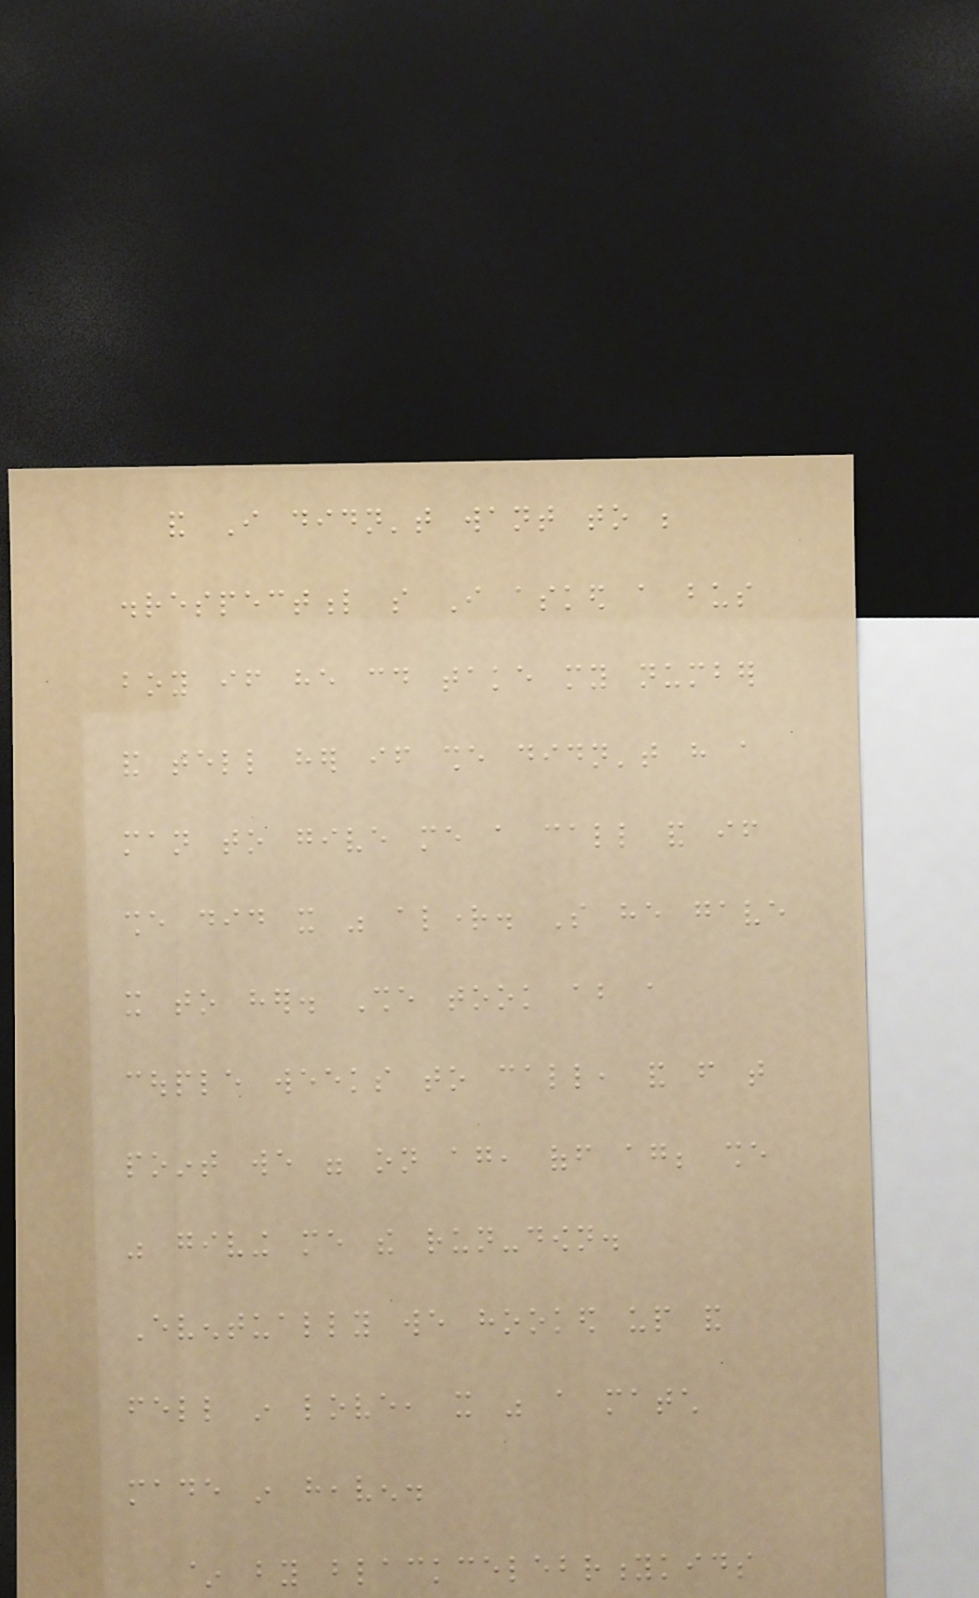and I didn't want to be
disrespectful so I asked a bus
boy if he could take my number
and tell her if she didn't have a
man to give me a call and if
she did it was alright. So he gave
it to her. She took about a
couple weeks to call, and from that
point we were on again, off again; she
was giving me the run-down.
Eventually we hooked up and
fell in love, it was a match
made in heaven.
~ by blackcelebritykids
